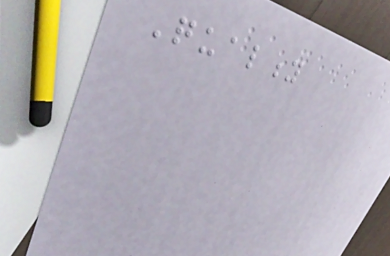Quality
